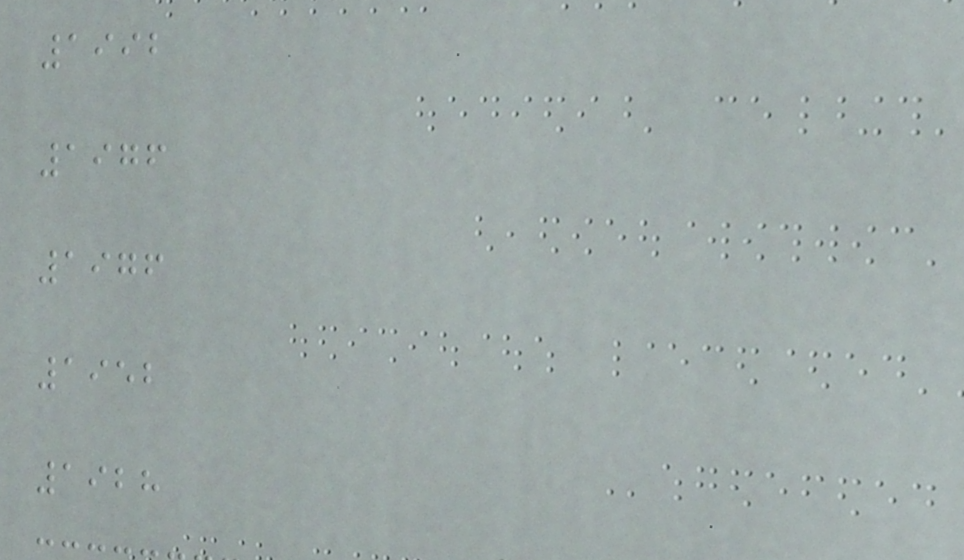1992
1976
1976
1952
1928
